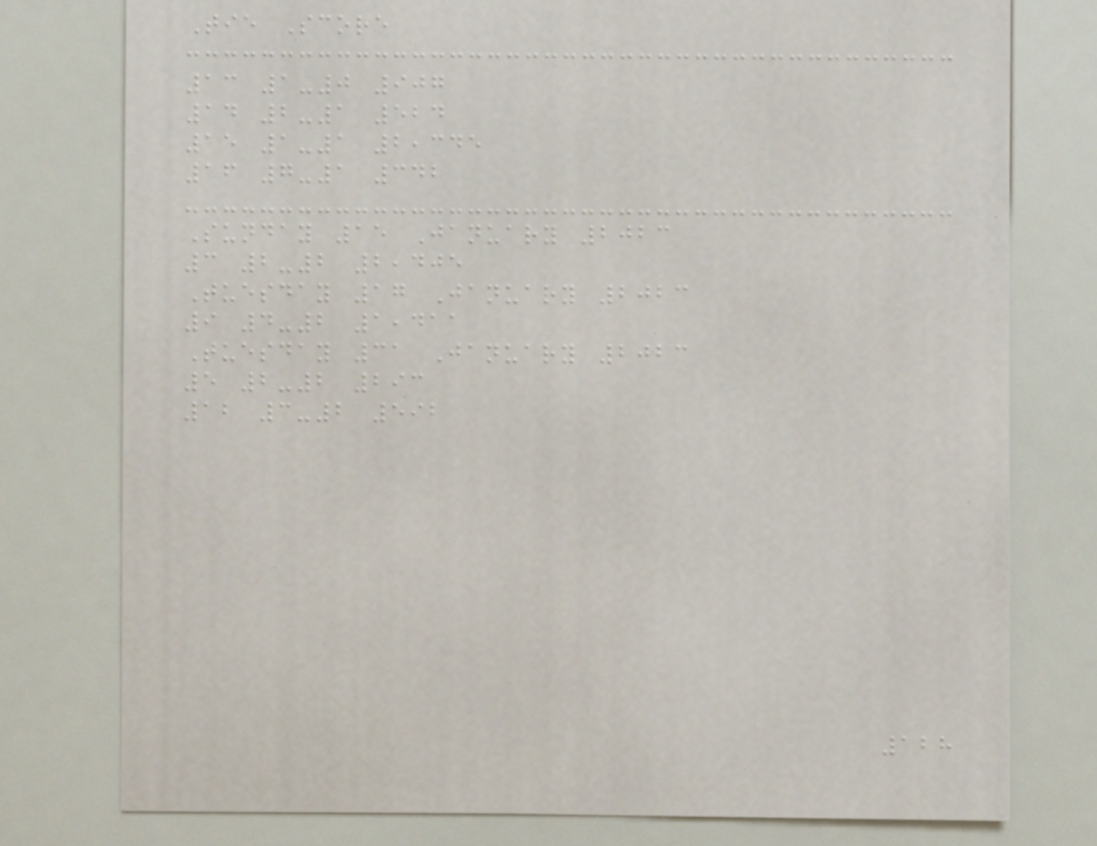Tie Score
13 1-0 907
14 2-1 524
15 1-1 2,345
16 7-1 342
Sunday 15 January 2023
3 2-2 2,405
Tuesday 17 January 2023
9 4-2 1,411
Tuesday 31 January 2023
5 2-2 293
12 3-2 592
128
